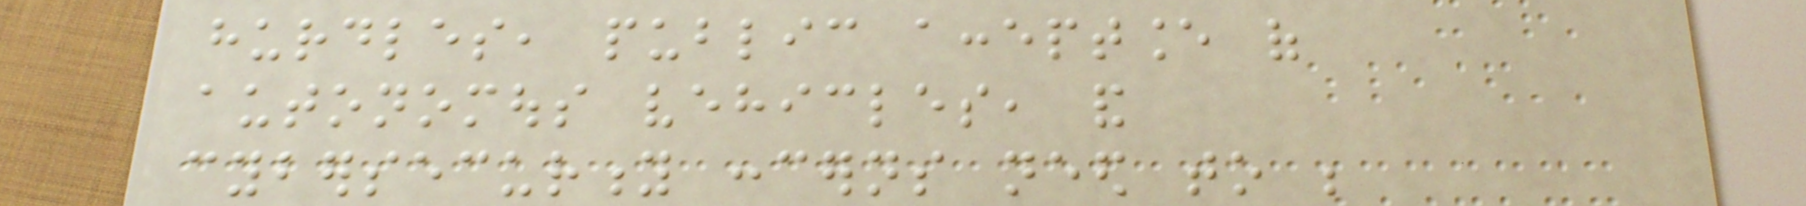hurdles, public acceptance of
autonomous vehicles, and
cybersecurity concerns need to be
